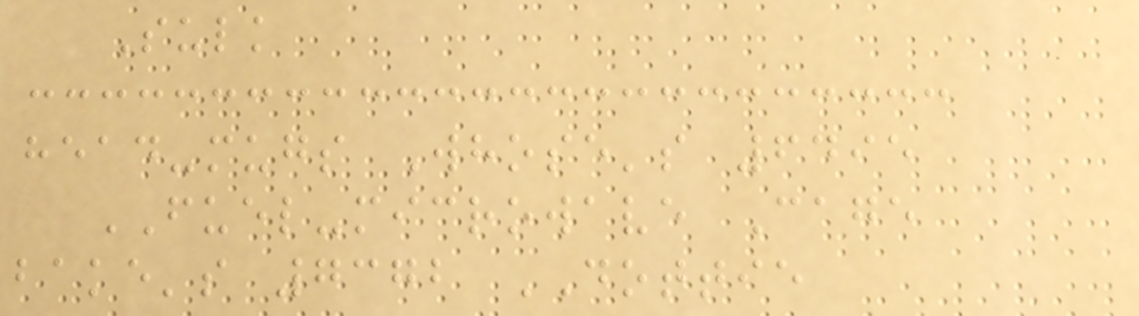Sulk
head-mugs Whose's 6495
FUEL-microwave Cage
bake's 7372 DOTTIE
